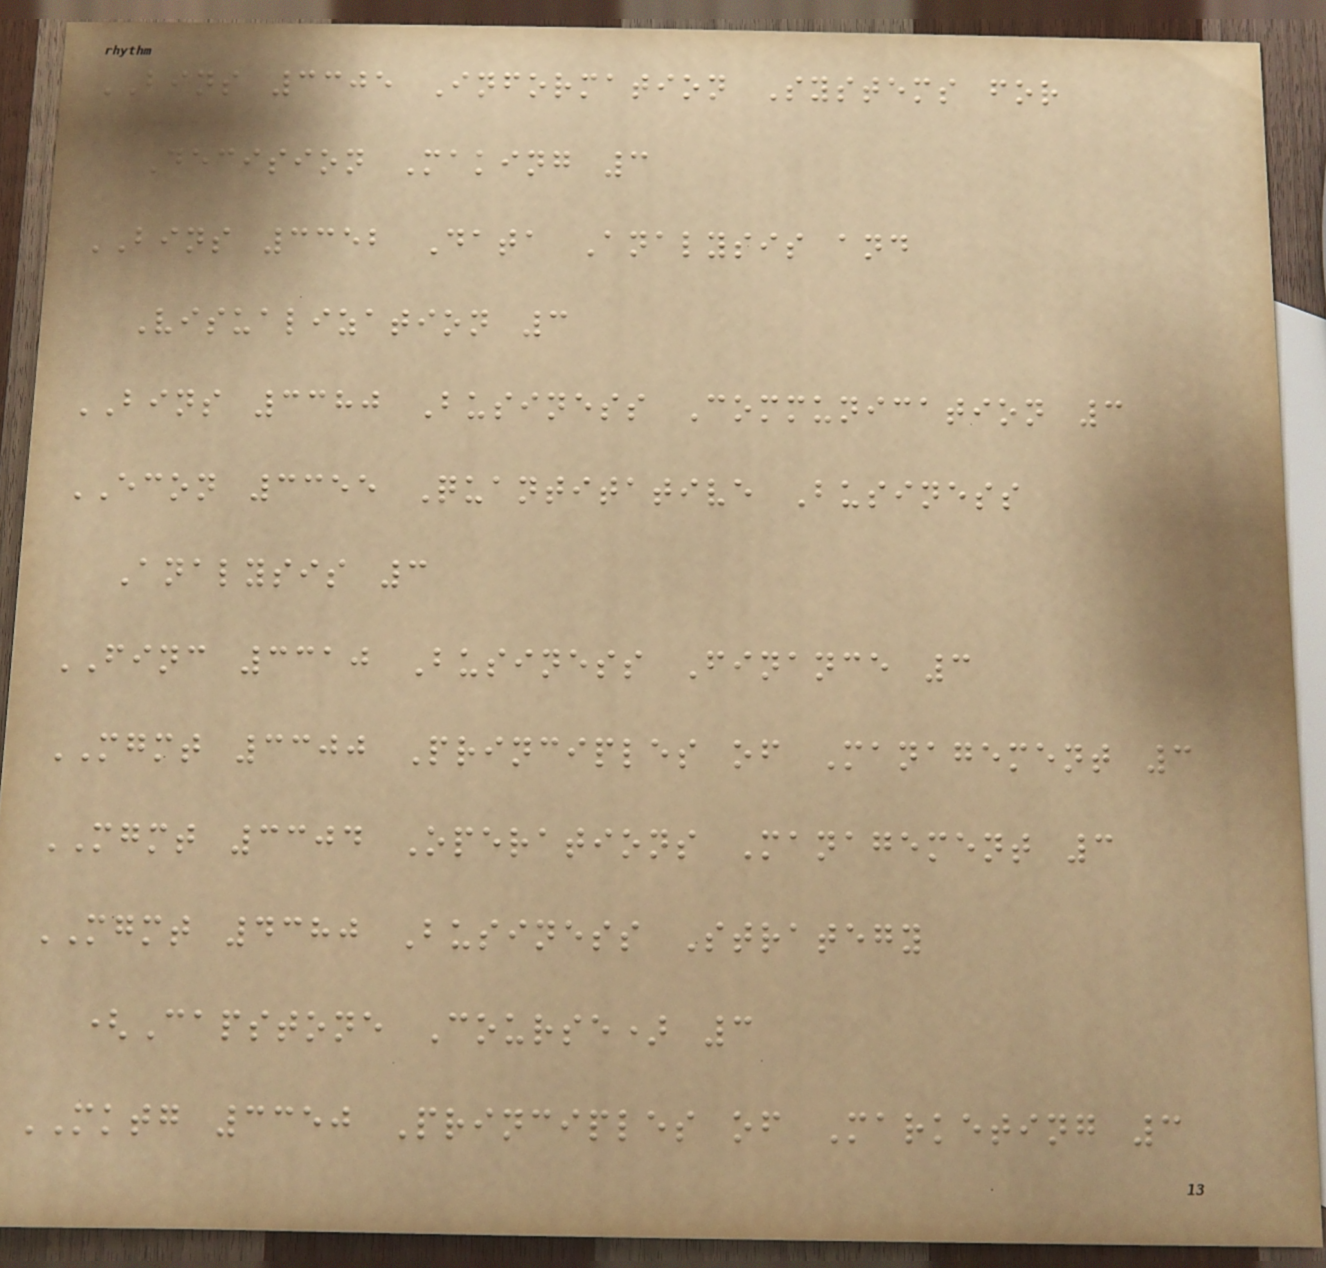BINS 3305 Information Systems for
Decision Making 3
BINS 3352 Data Analysis and
Visualization 3
BINS 3380 Business Communication 3
ECON 3355 Quantitative Business
Analysis 3
FINC 3310 Business Finance 3
MGMT 3300 Principles of Management 3
MGMT 3304 Operations Management 3
MGMT 4380 Business Strategy
(Capstone Course) 3
MKTG 3350 Principles of Marketing 3
